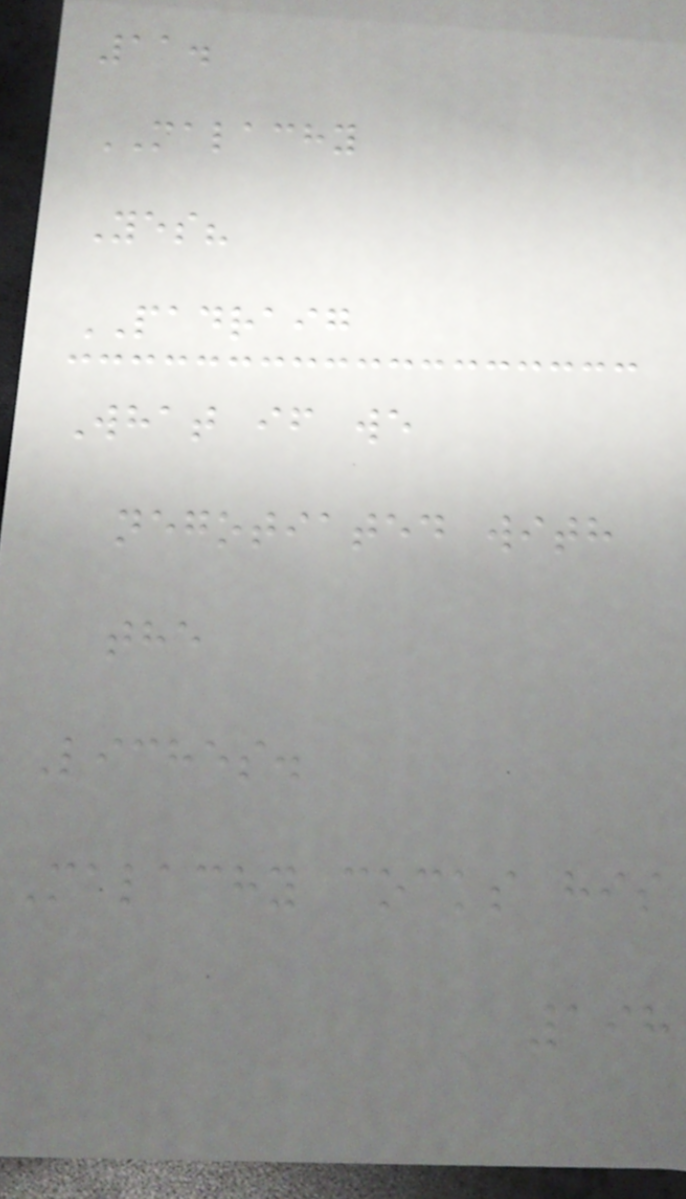11.
MALACHY
Yes?
PADRAIG
What if we
negotiated with
the
Liches.
Malachy cocks his
198
